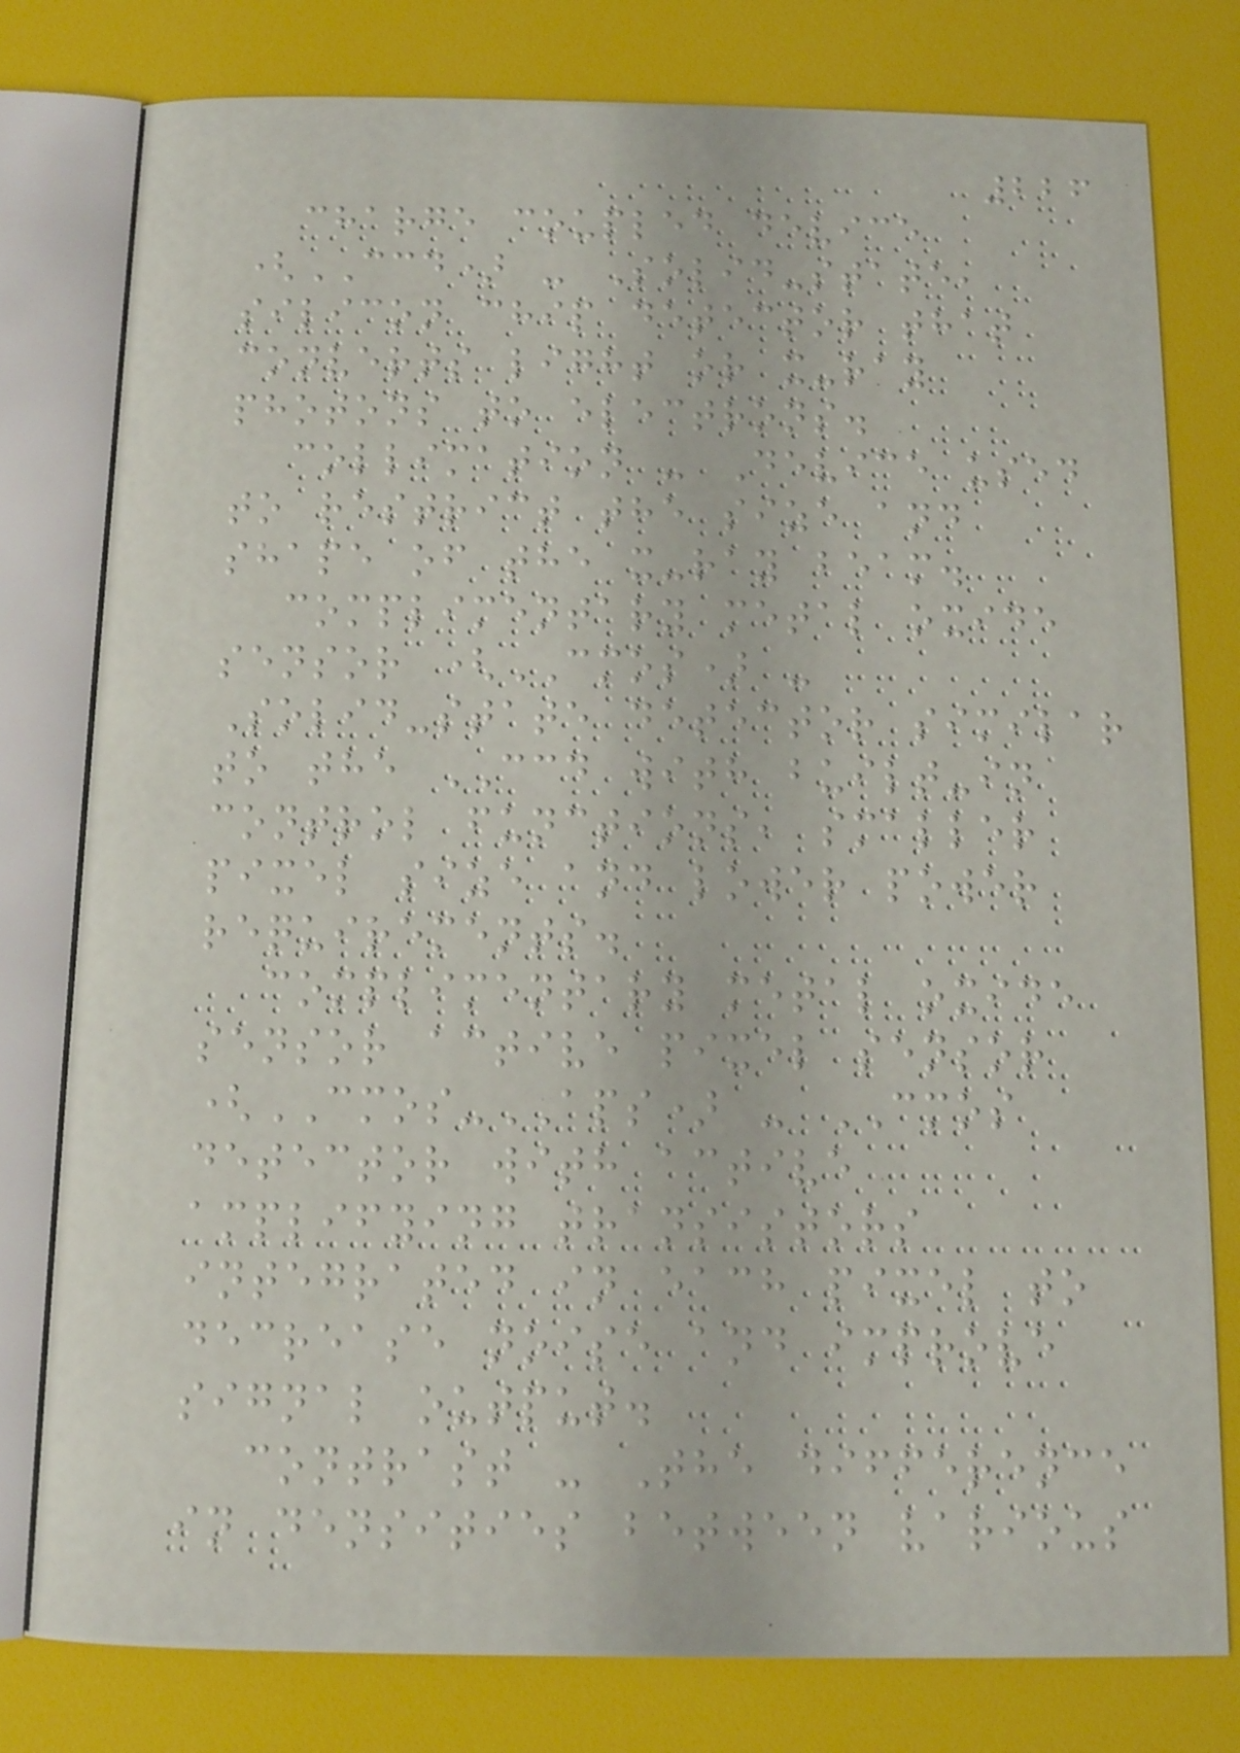226
charge coupled device
(CCD) - Solid-state,
silicon chip detector that
converts light or x-ray
photons to electrons.
collimation - Device used
to restrict the size and
shape of the x-ray beam.
complimentary metal oxide
sensor (CMOS) -
Solid-state detector similar
to the CCD with built-in
control functions, smaller
pixel size and lower power
requirements.
complimentary metal oxide
sensor active pixel sensor
(CMOS-APS) - CMOS
detector with active
amplifying transistors
integrated in each pixel to
decrease noise and improve
signal output.
contrast - The difference
in densities between various
